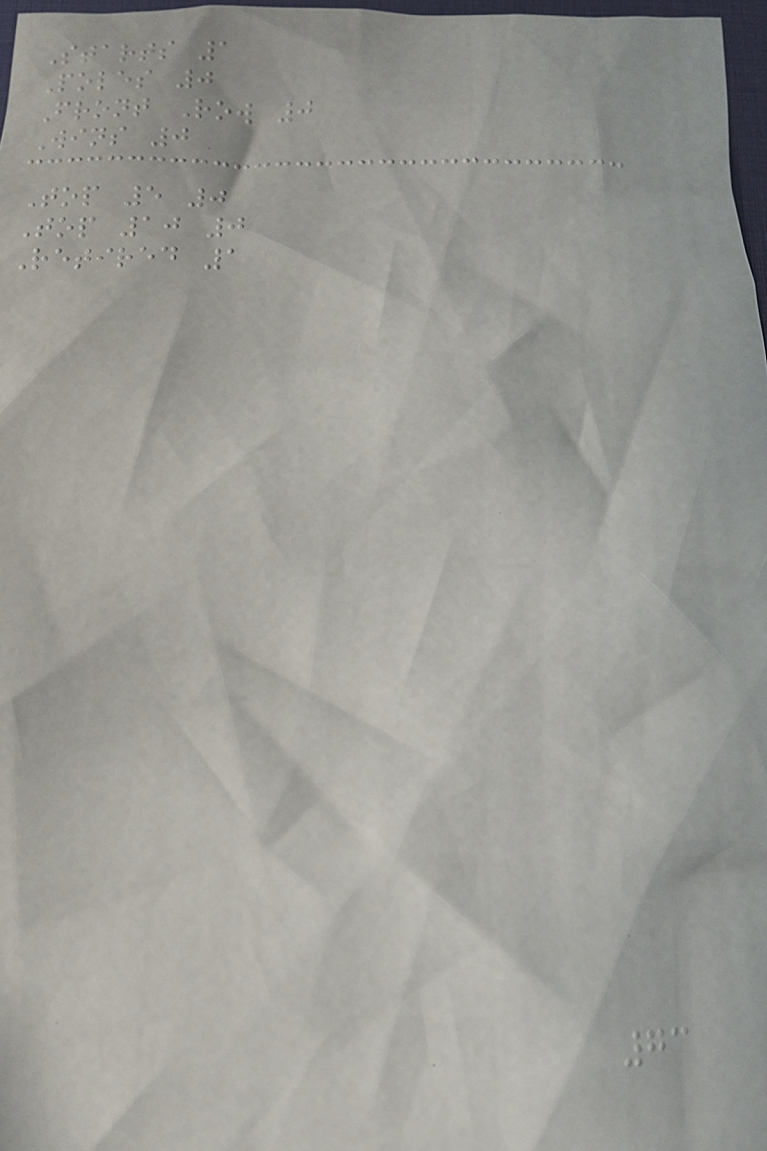Starts 1
Poles 0
Front Row 0
Wins 0
Top 5 0
Top 10 0
Retired 1
73
